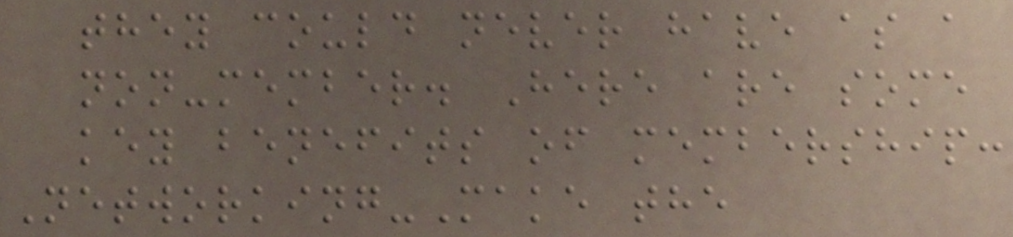they could never have as a
non-member. Here are some
key benefits of membership:
Networking-Make the
